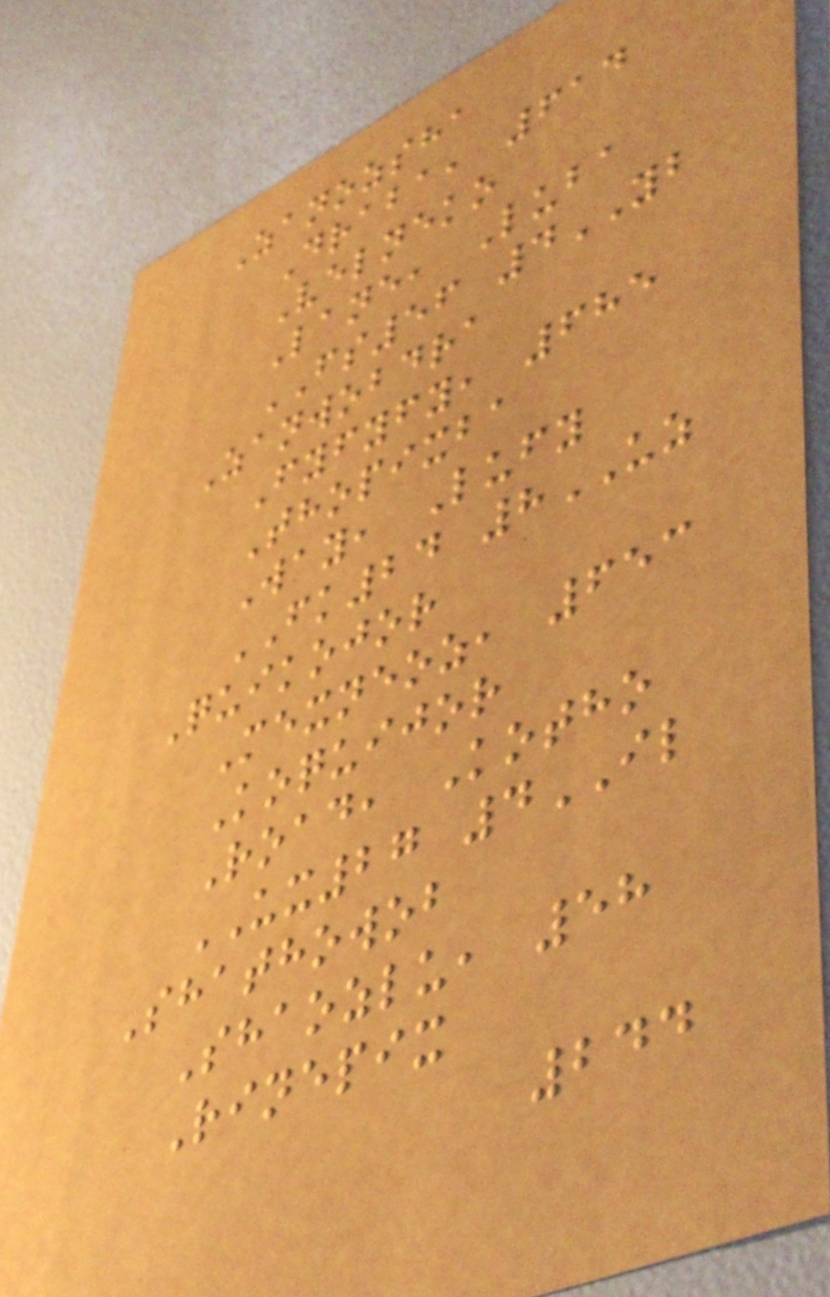Zanozsha
Draba, 614
Velneko
Lane, Luba
FS56 4YB
Zanwobdra
Fyfyfy, 685
Thopixba
Way, Lufy
FK24 8UZ
Quikojor
Mexneoz, 653
Koquijor
Road, Kotho
UX27 4IL
Shathowob
Shaozlu, 58
Rinepix
244
